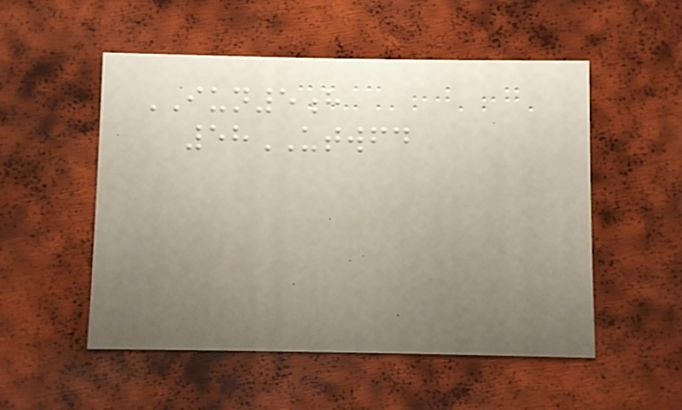IUN5h
58UTWFD
